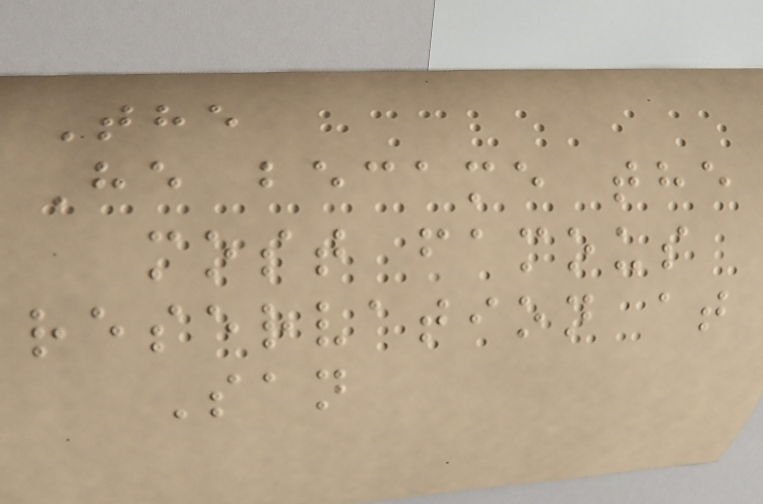The
He became the
most famous
reservation at
San
